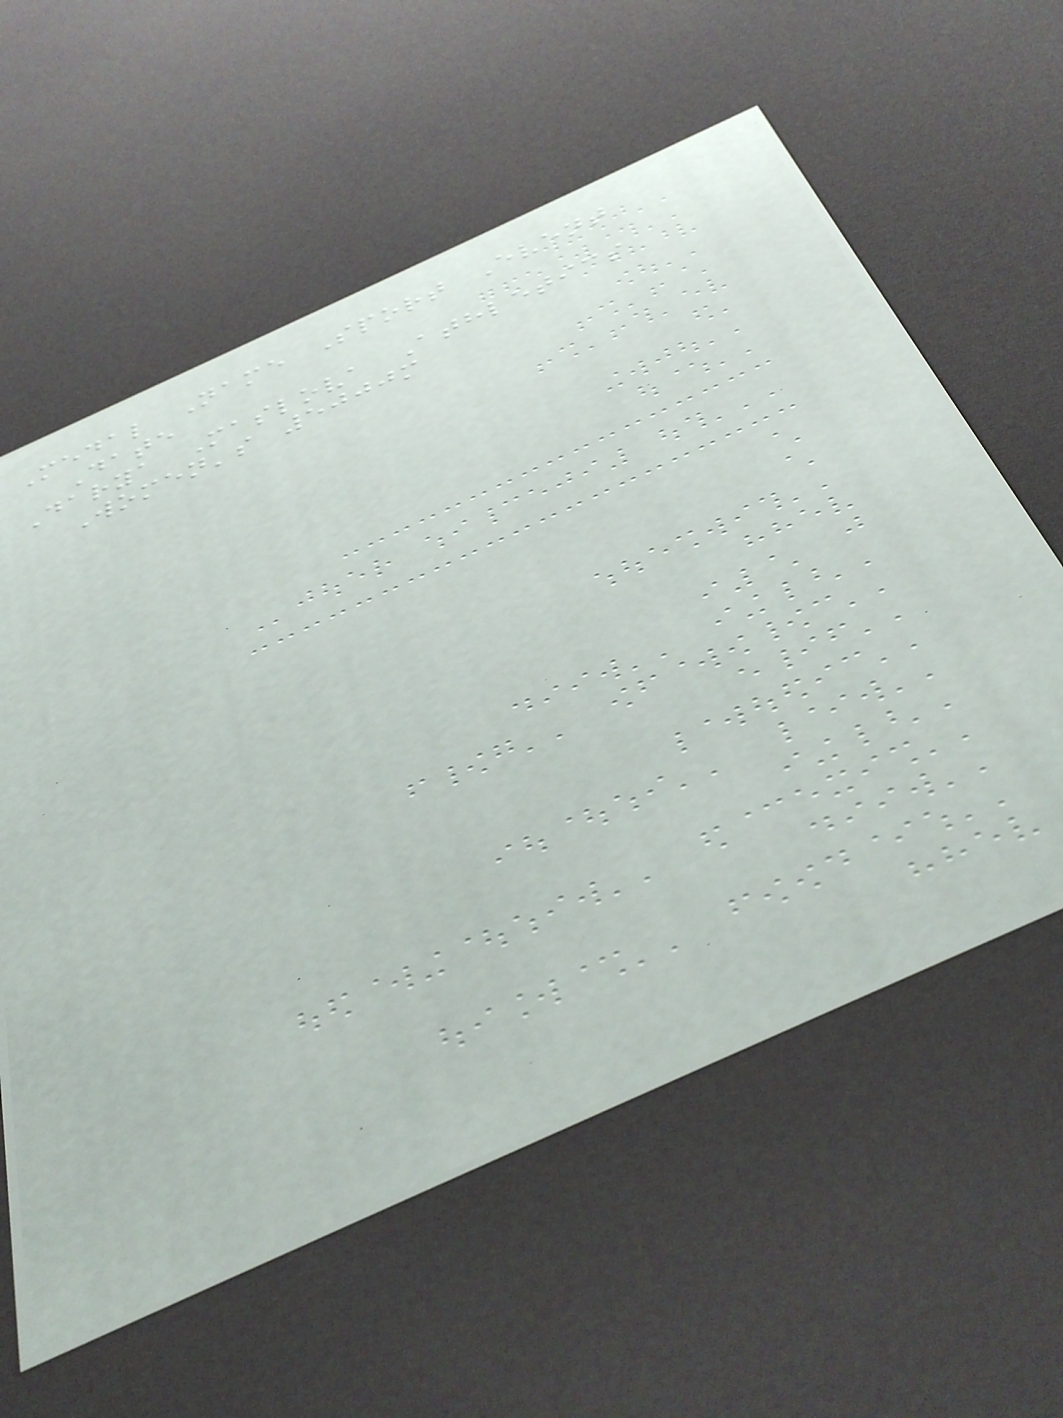Medal Name Sport Event
Date
Darya Maslova Athletics
Women's 5000m
